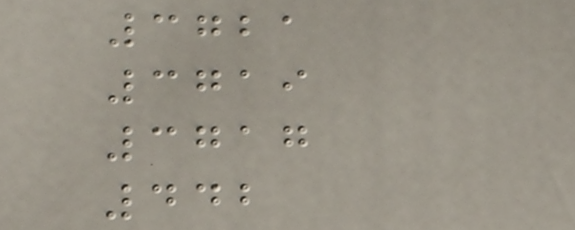3721
3719
3717
442
